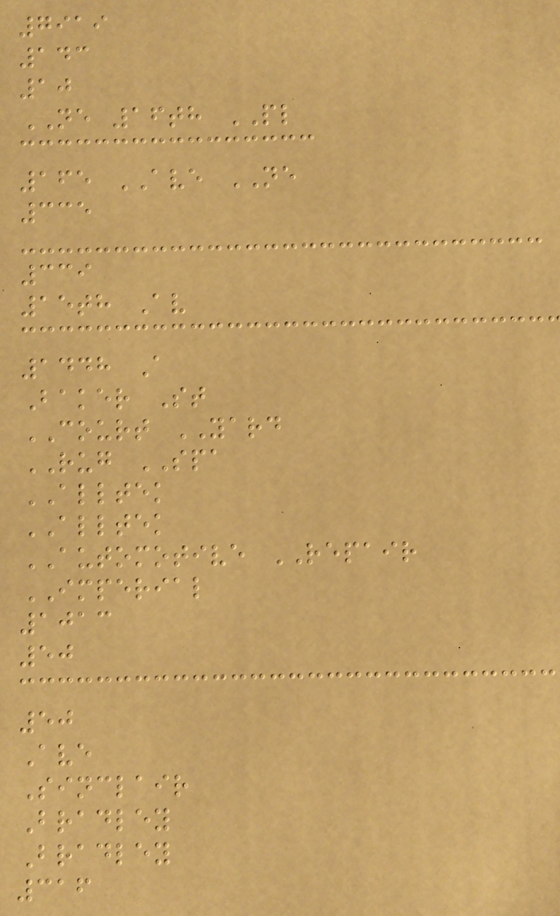7919
143
10
NE 16th PL
165 AVE NE
335
339
15th Av
1448 A
Baker St
COURT YARD
RUG SPA
ALLTEK
ALLTEK
AUTOMOTIVE REPAIR
IMPERIAL
1013
50
50
Ave
Sinclair
Bradley
Bradley
316
